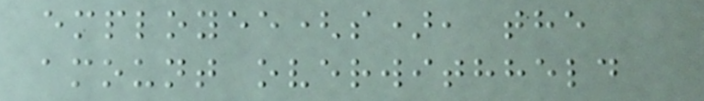employee(s), the
amount overwithheld
